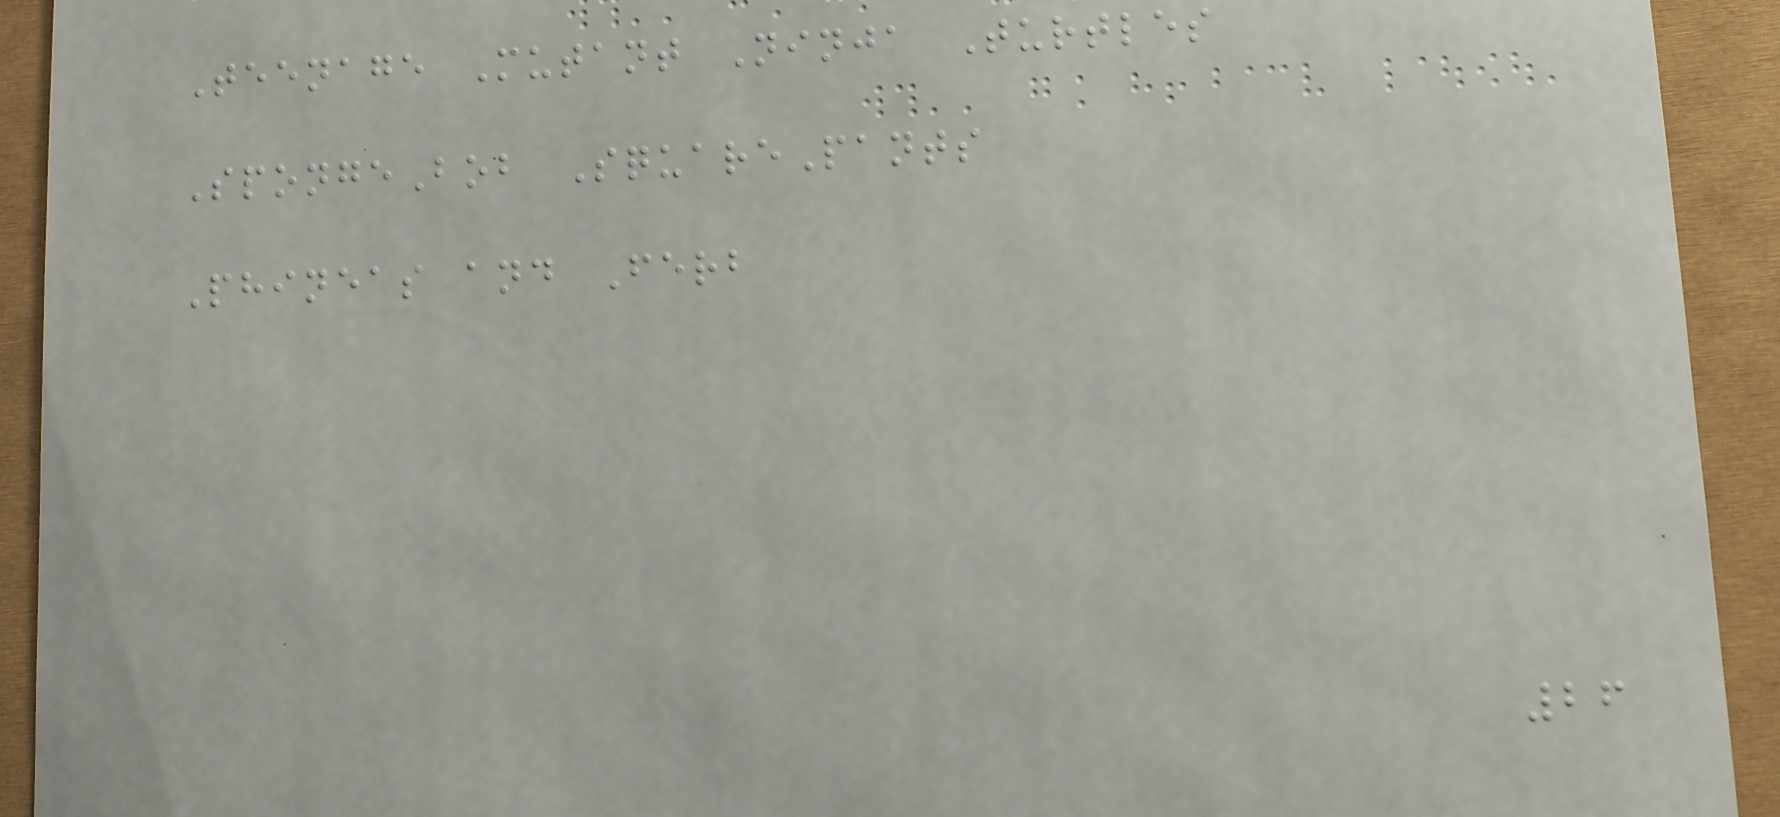Teenage Mutant Ninja Turtles
SpongeBob SquarePants
Phineas and Ferb
26
